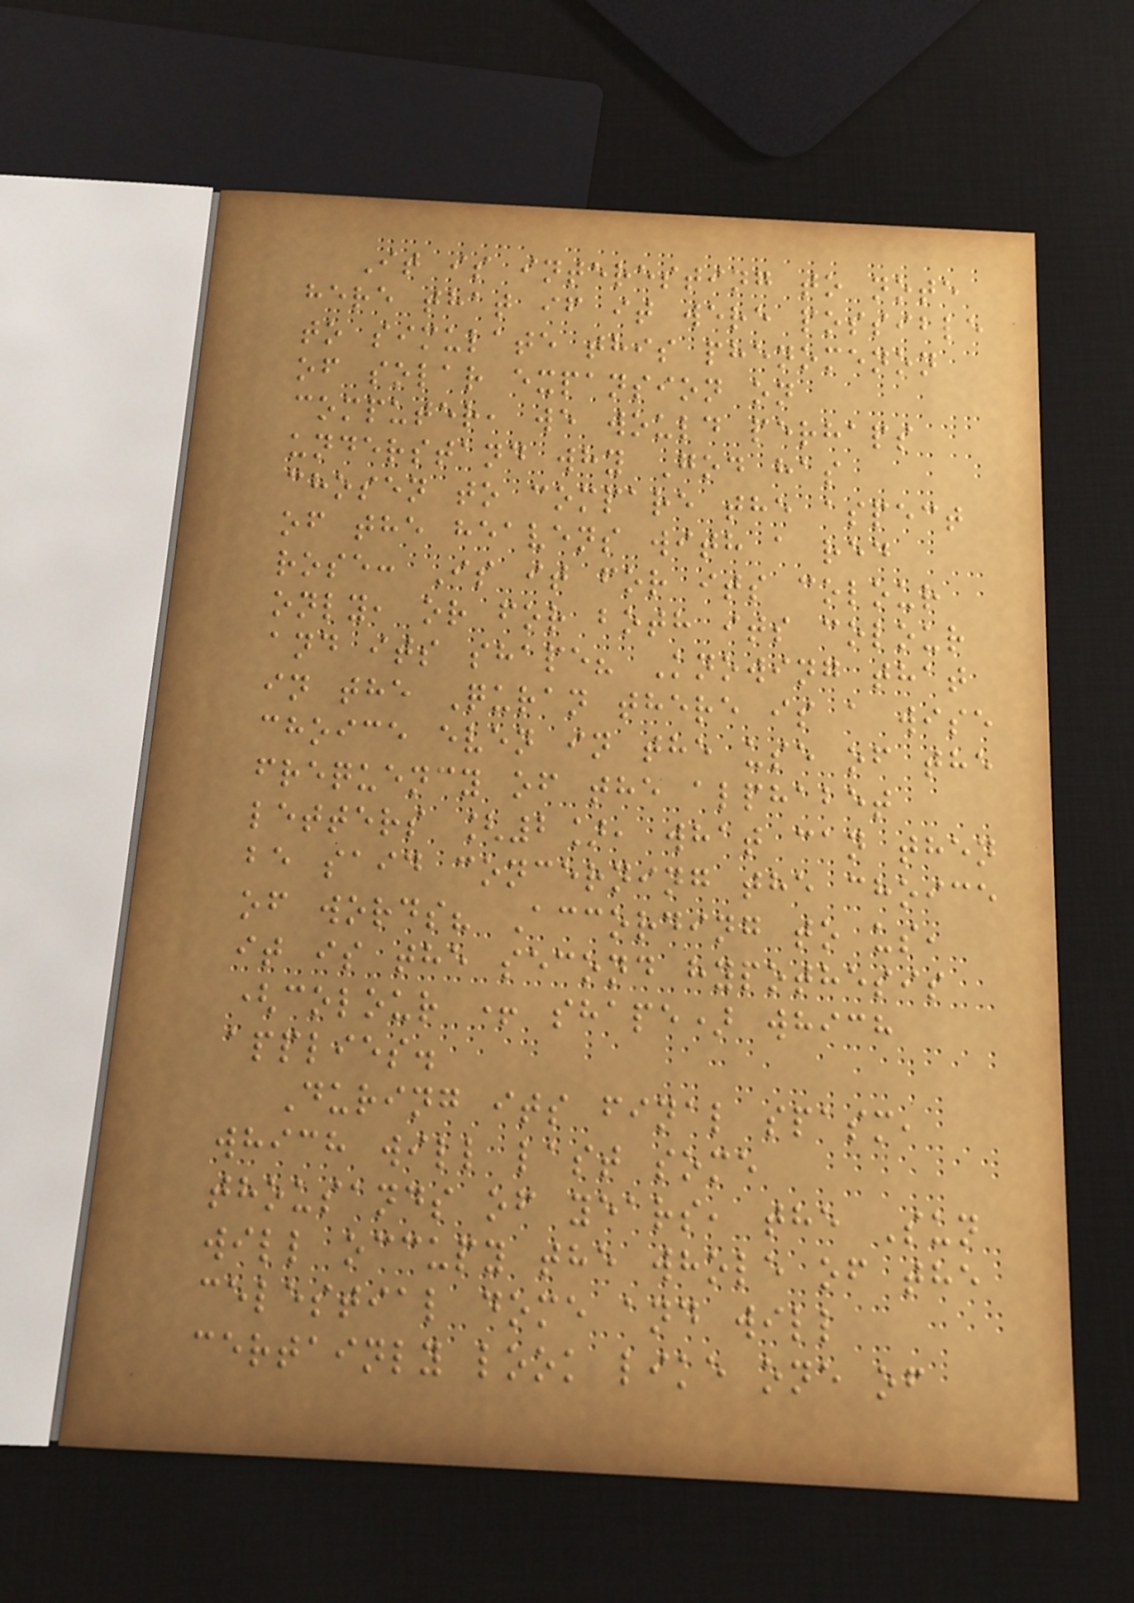It is interesting to note
here that if it were possible
to simulate this phenomenon
of solar expansion on
computer, we would perhaps
understand why God has
chosen to compare the aspect
of the heavens with a red
rose: Is it for its colour
only, or for both its colour
and its shape? Knowing that
in the Quran there is a wise
choice even in the use of the
frequency of the alphabet
letters [2], what can then
be said concerning the choice
of words? According to us,
it is the second hypothesis
(colour + shape) which
applies.
During its final spasm,
which will last some
thousands of years, the Sun
will occupy the whole of the
celestial dome and will
certainly look like one of
